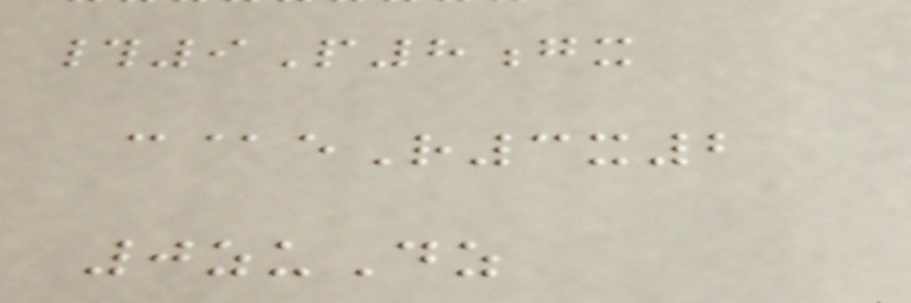#9P8gx
c@eR3x2
0zuDz
